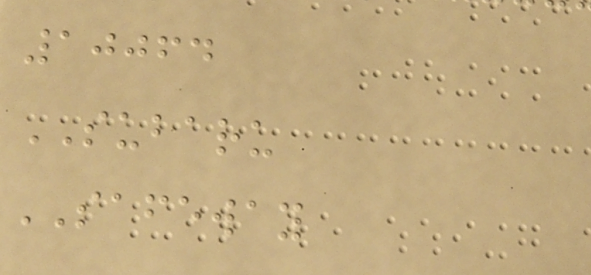10064
SUBARU
SAFEWAY
